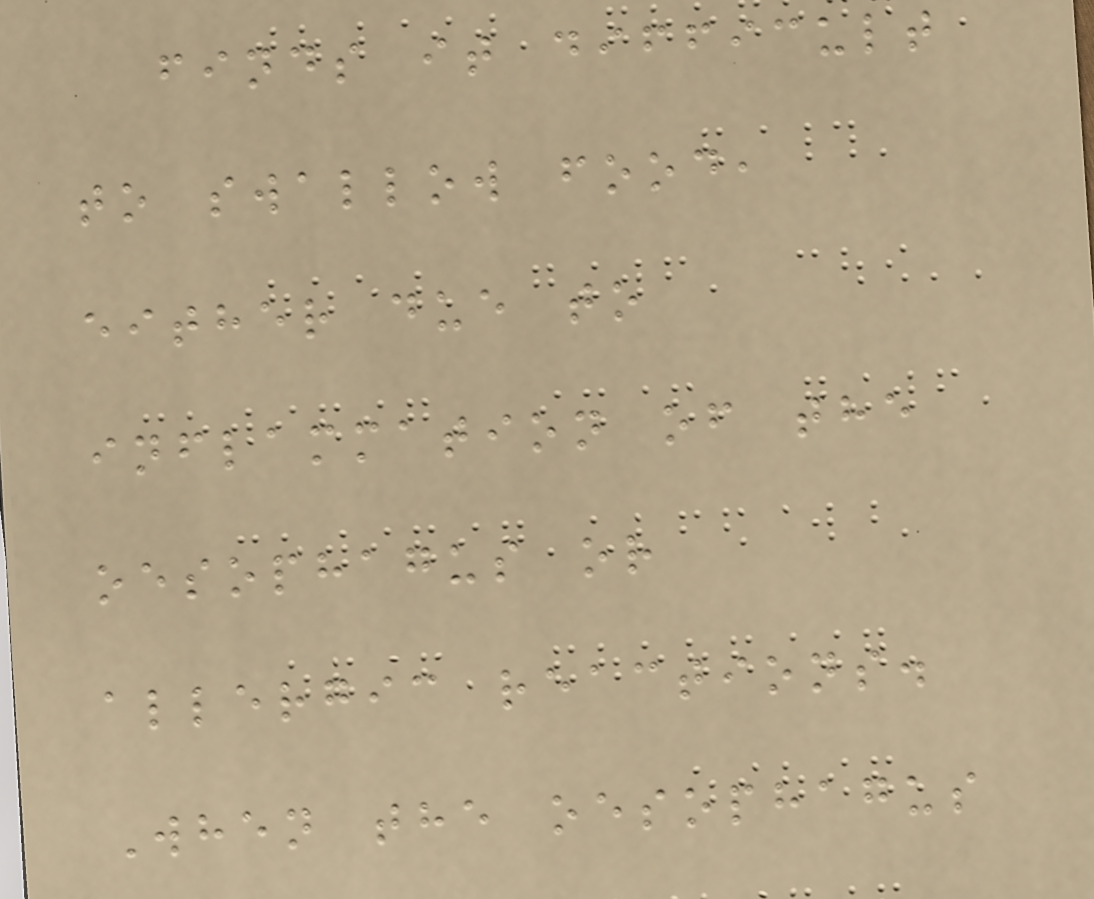finds it difficult
to swallow food,
either due to
inflammation of the
oesophagus or
allergic reactions.
When the oesophagus
